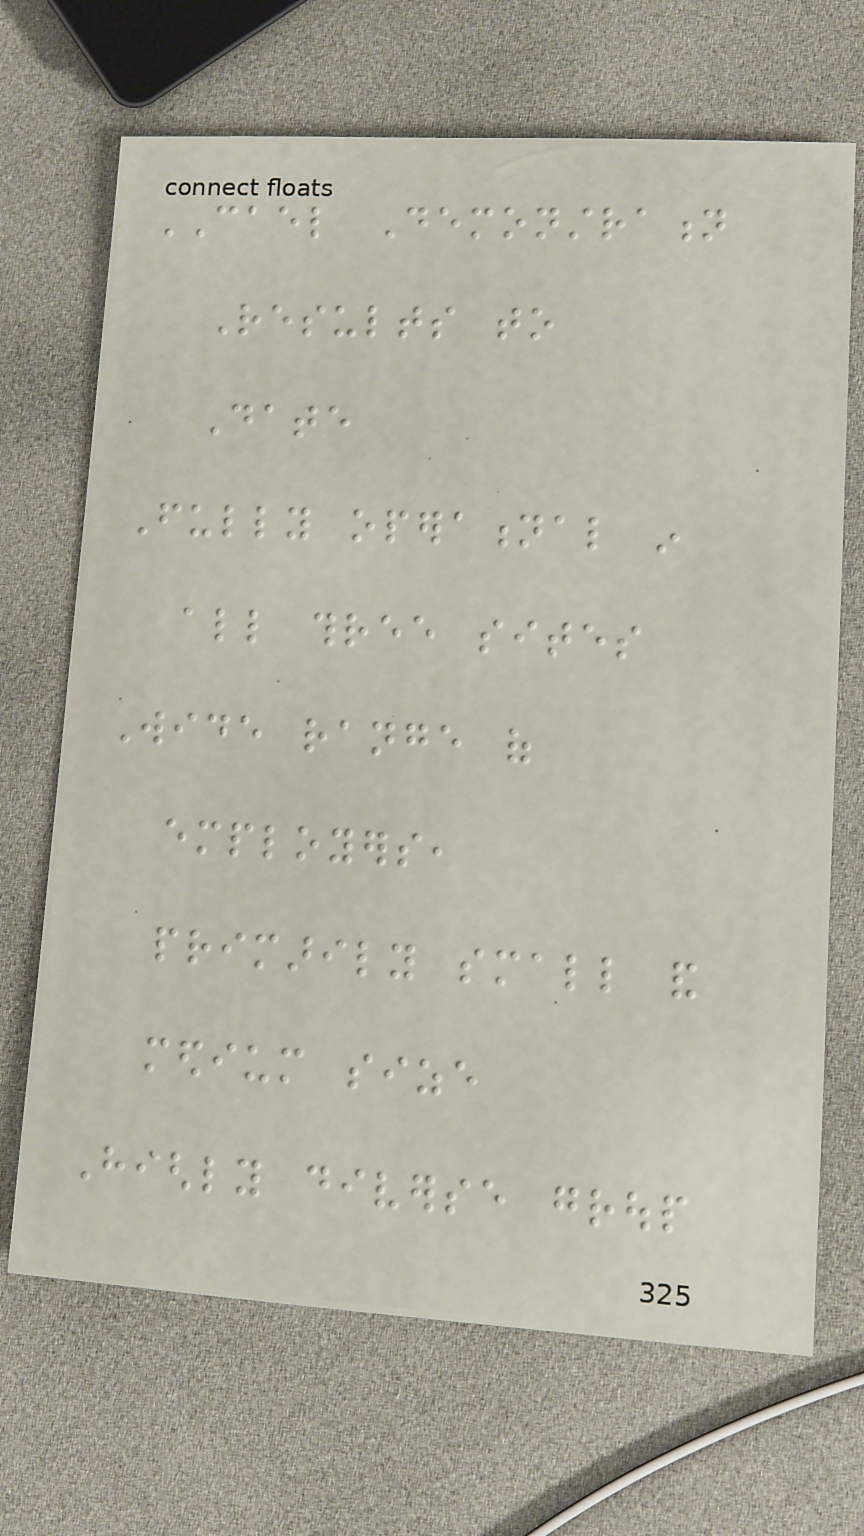CAEL Demonstration
Results to
Date
Fully operational in
all three sites
Wide range of
employers,
primarily small and
medium size
Highly diverse group
